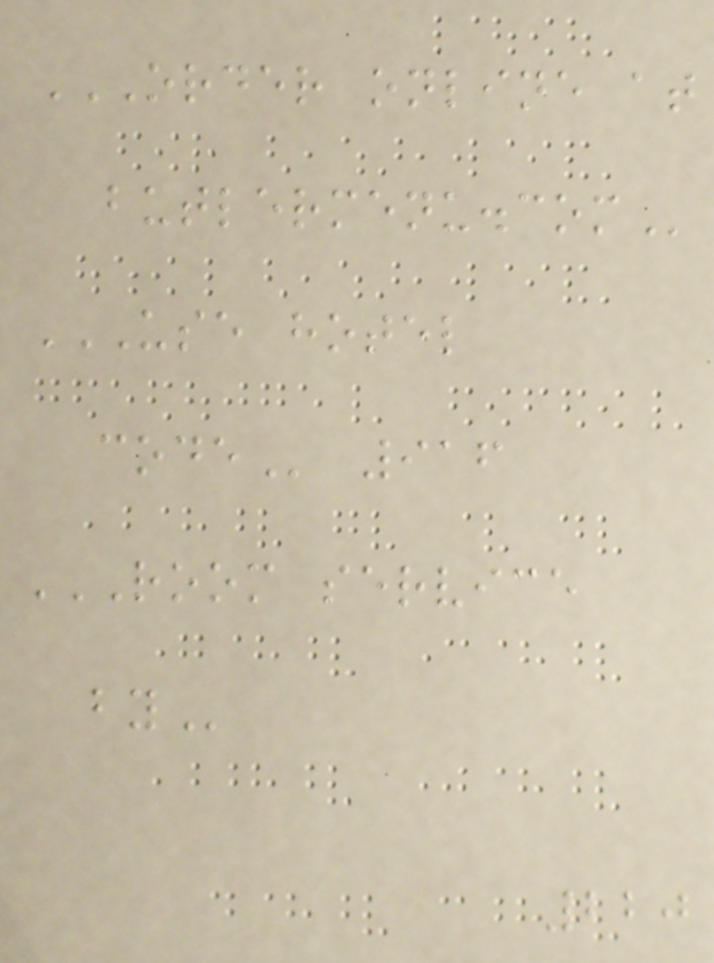ORDER ONLINE AT
BUTLERMENU.COM
USE HOTEL
CODE 916
ROOM SERVICE
BY
220
